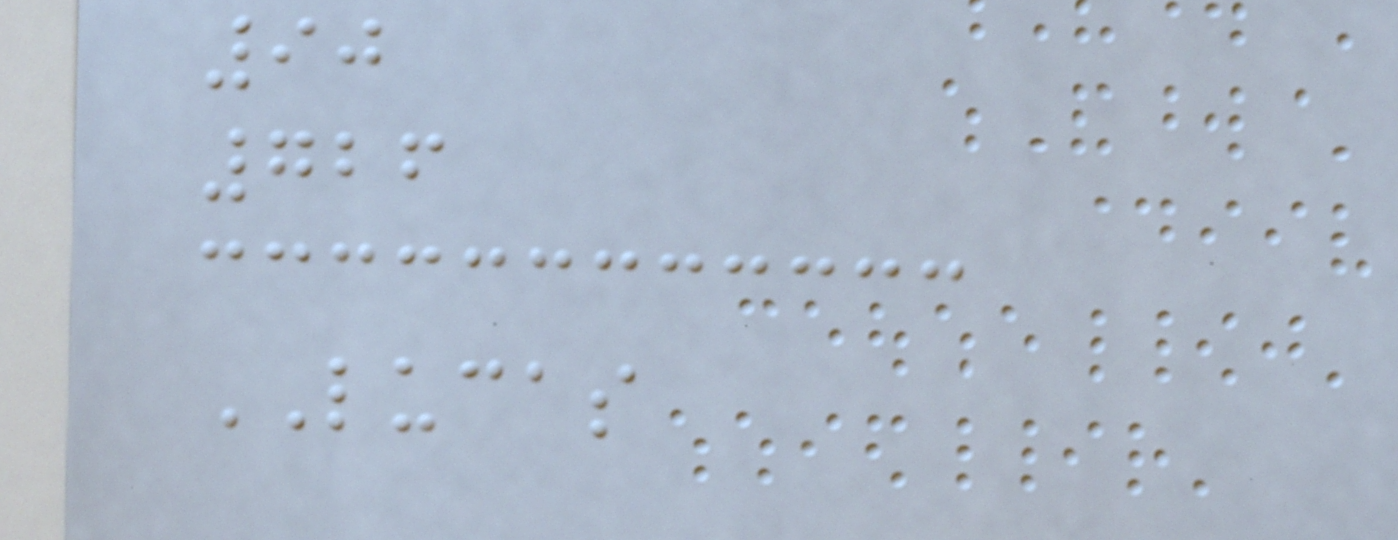90
726
LUCAS
